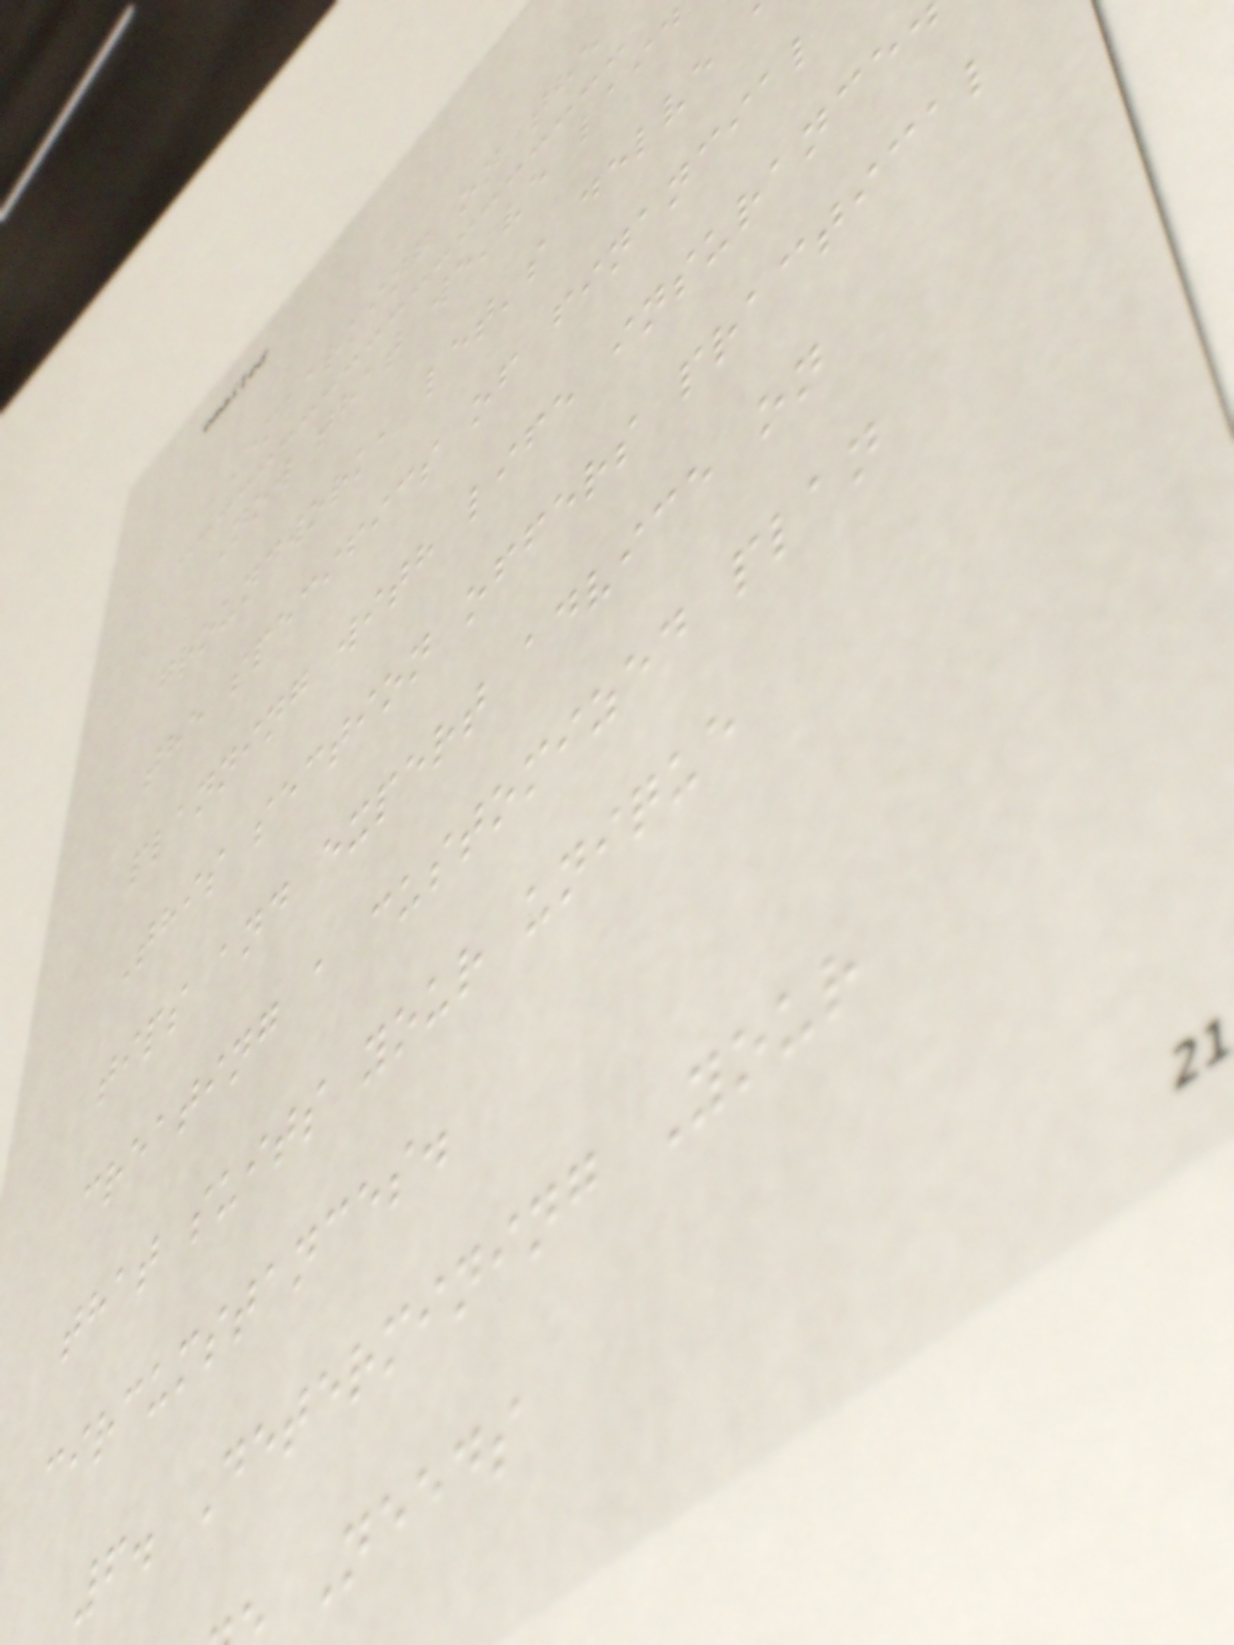Embarking on the
Now that we've laid
groundwork, let's delve
the specifics of financial
planning with life insurance
This section offers practical
tips and expert advice on
creating a customized plan
that suits your unique
circumstances.
6. Determining Your
Needs
